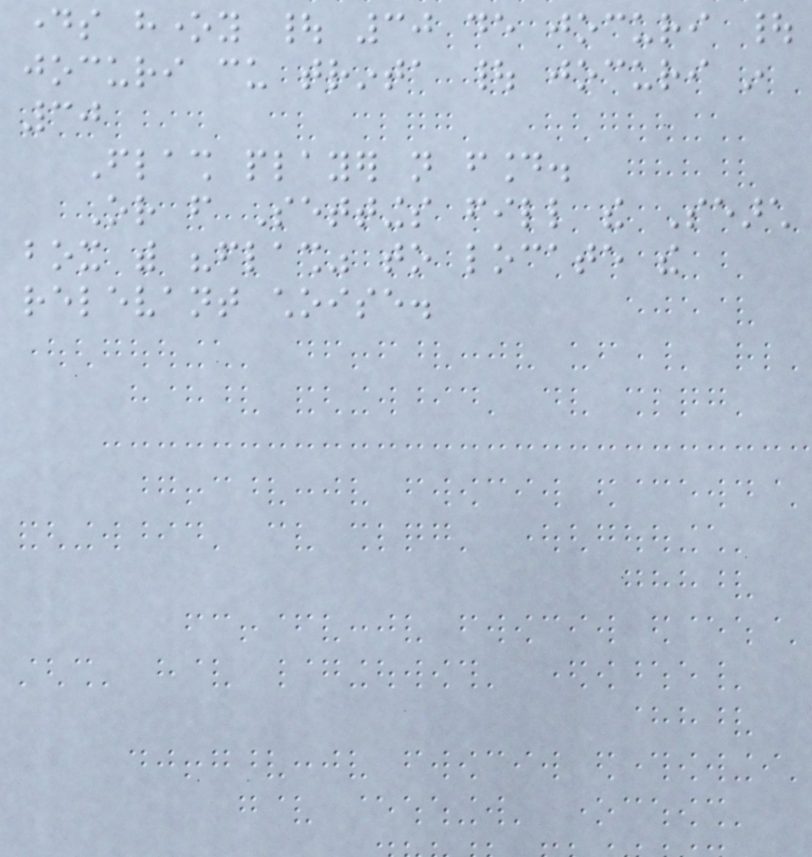days honey | 30 de jocuri |
jocuri cu trinta | jocuri in
30
Flash player not found.
Or from Settings fill the Search
box with "flash" to locate the
relevant choise.
